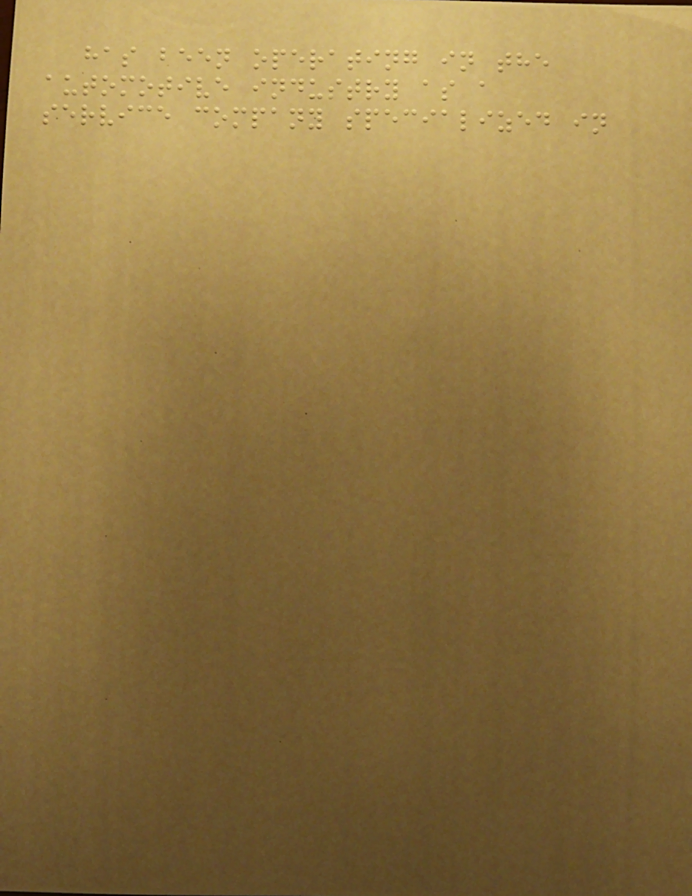has been operating in the
automotive industry as a
service company specialized in
